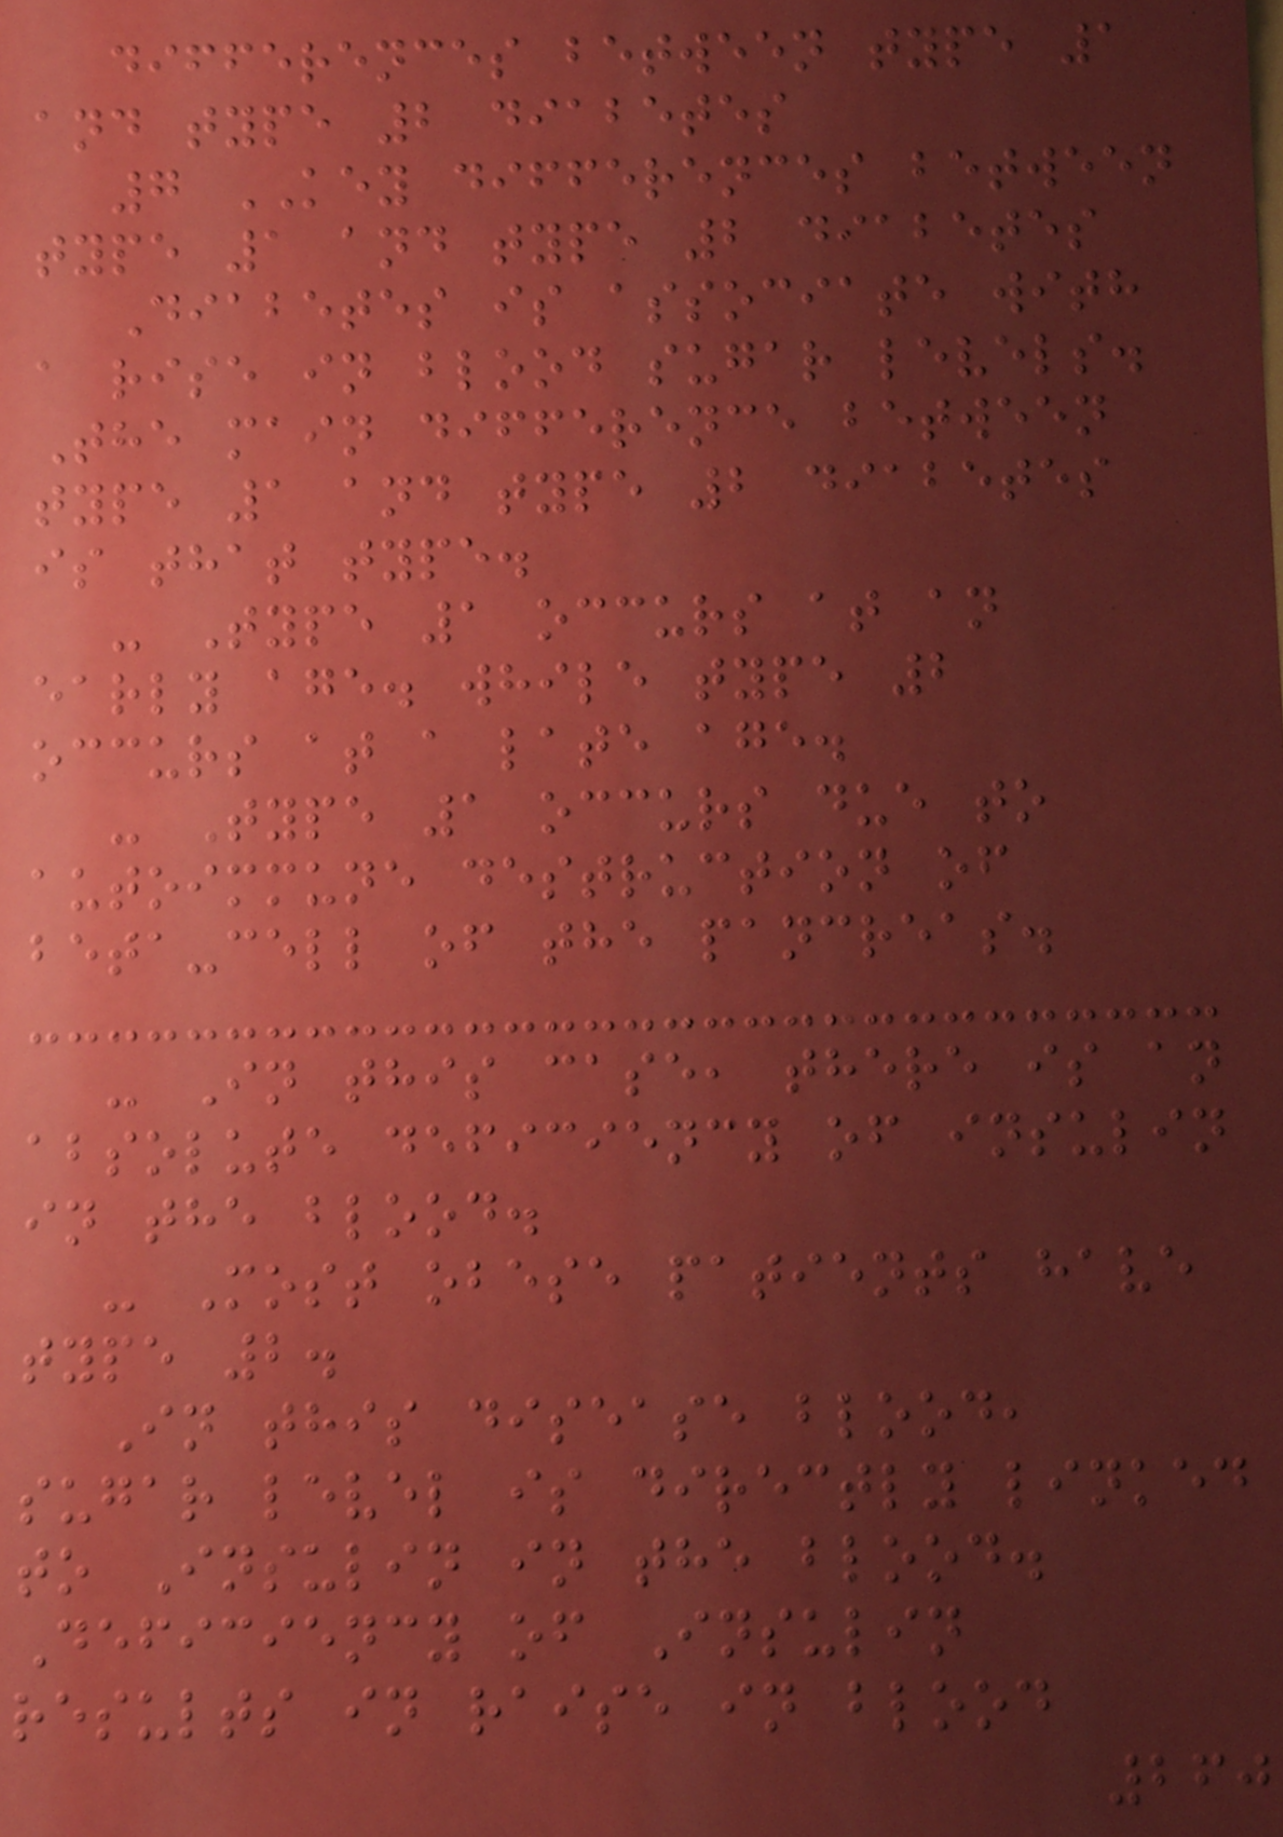differences between type 1
and type 2 diabetes
7 KEY differences between
type 1 and type 2 diabetes
Diabetes is associate with
a rise in blood sugar levels.
The main difference between
type 1 and type 2 diabetes
is that type.
- Type 1 occurs at an
early age. while type 2
occurs at a late age.
- Type 1 occurs due to
autoimmune destruction of
beta-cell of the pancreas.
- In this case, there is an
absolute deficiency of insulin
in the blood.
- Most obese patients have
type 2.
In this disease blood,
sugar level is directly linked
to Insulin in the blood.
Deficiency of Insulin
results in raise in blood
260
